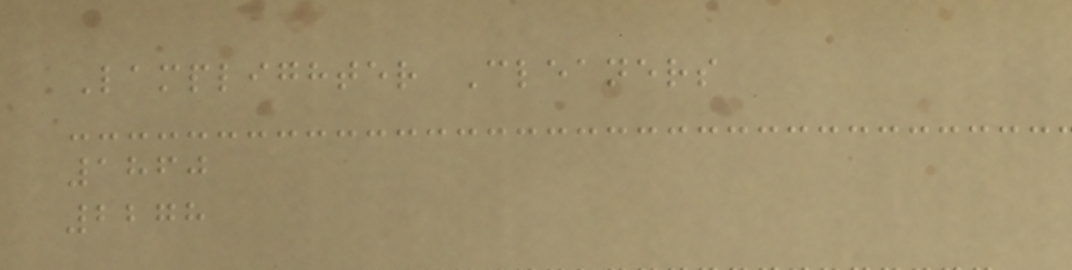Lamplighter Cleaners
1860
2278
